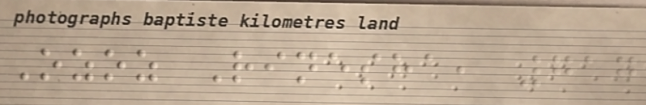Ozoz Rinesha, 717
